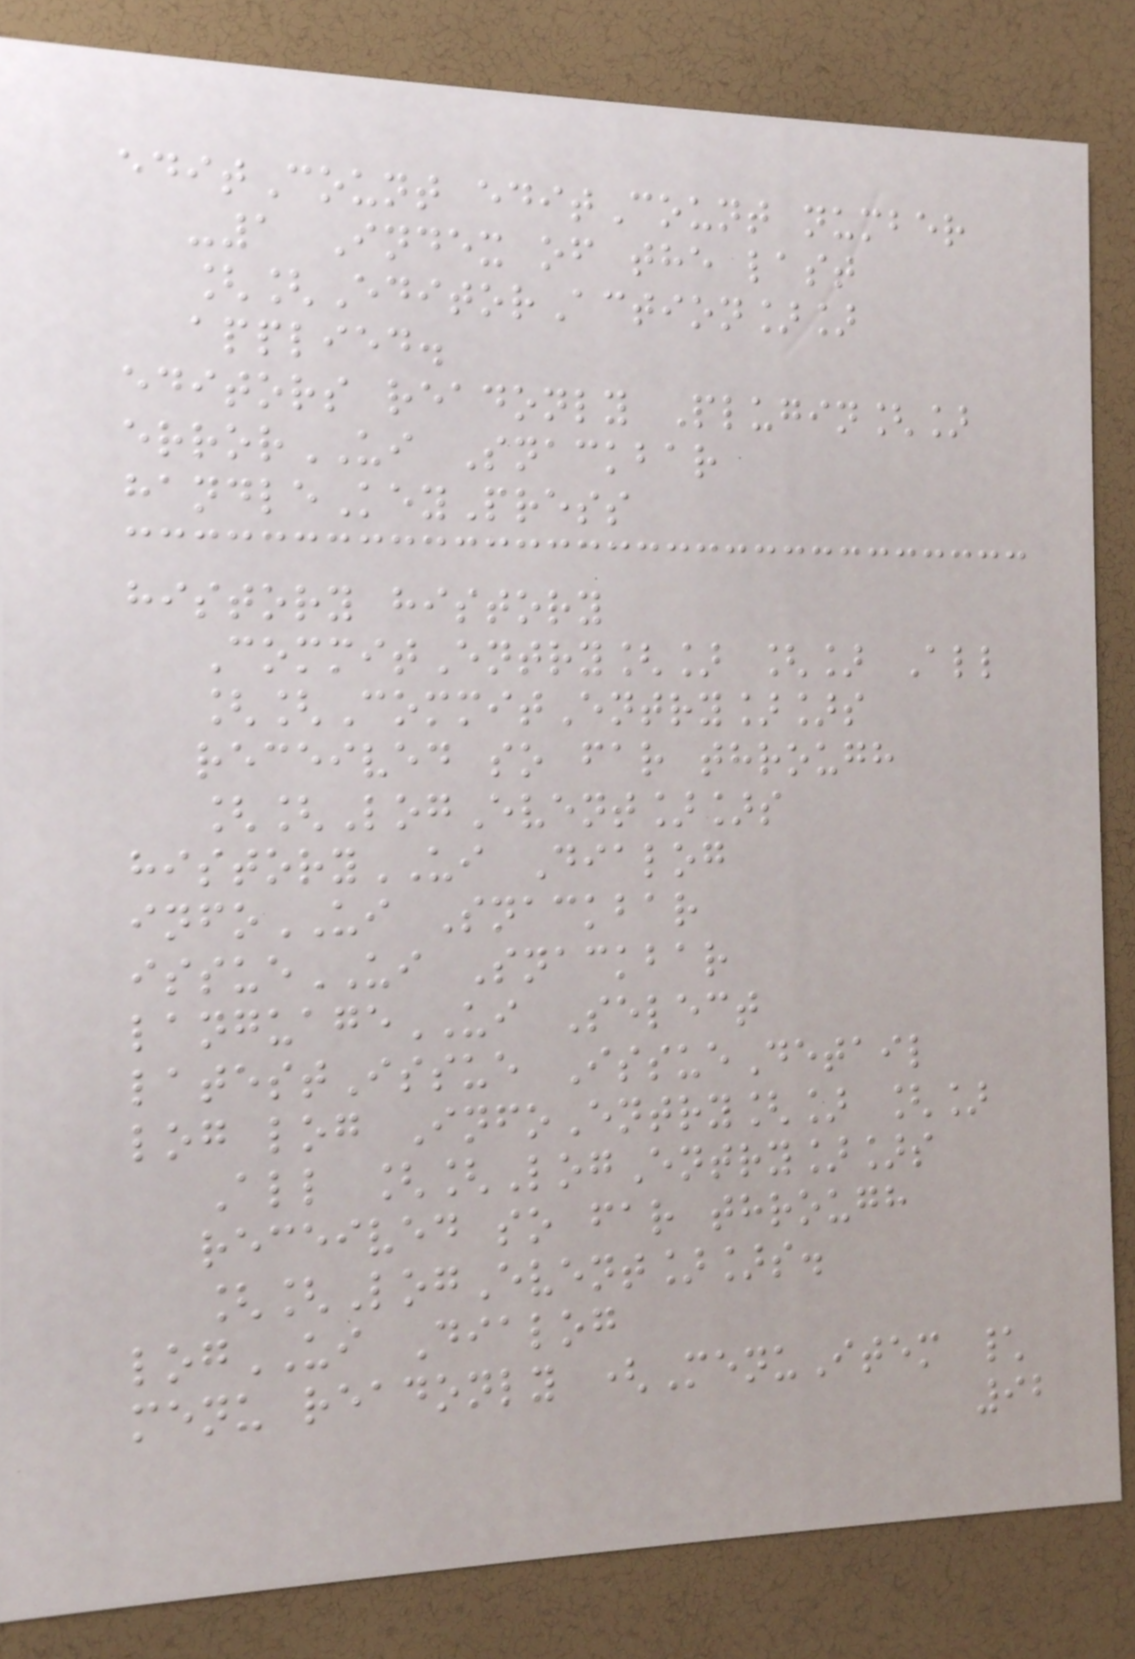editCount editCount number
-1 Index of the last
[[EditorAction]]
applied.
editors readonly Plugin[]
errorUI Snackbar
handleKeyPress
history history
CommitEntry[] [] All
[[CommitEntry]]s
received so far through
[[LogEvent]]s
historyUI Dialog
infoUI Snackbar
issueUI Snackbar
languageUI Select
latestIssue IssueDetail
log log InfoEntry[] []
All [[LogEntry]]s
received so far through
[[LogEvent]]s.
logUI Dialog
menu readonly (MenuItem \
92
